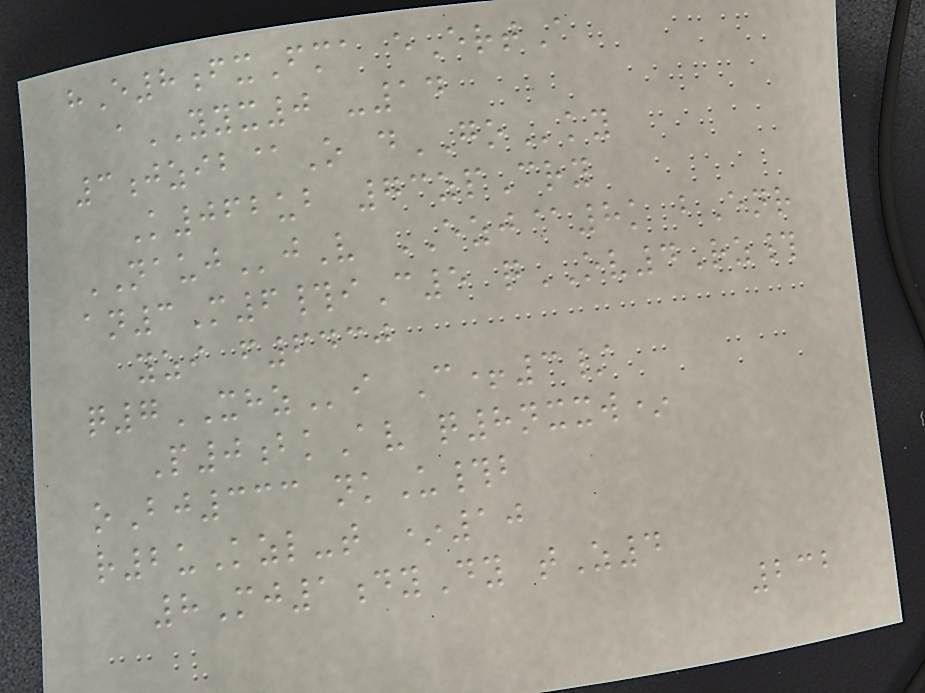hE8fxFma eErtA
aYYX0 -14
3jzib@O dGOky
K062ub 73zpCry
NAUJjV EZJ@8k bEnr
an3M6#iC5 qOV4Rz#
yzi f6430
q7XHZi C+3/
P0bkAv q8nxxw*
oBj333 nkU#b
r2uKzl-t *10
8Mj1dyDy tZ4
232
